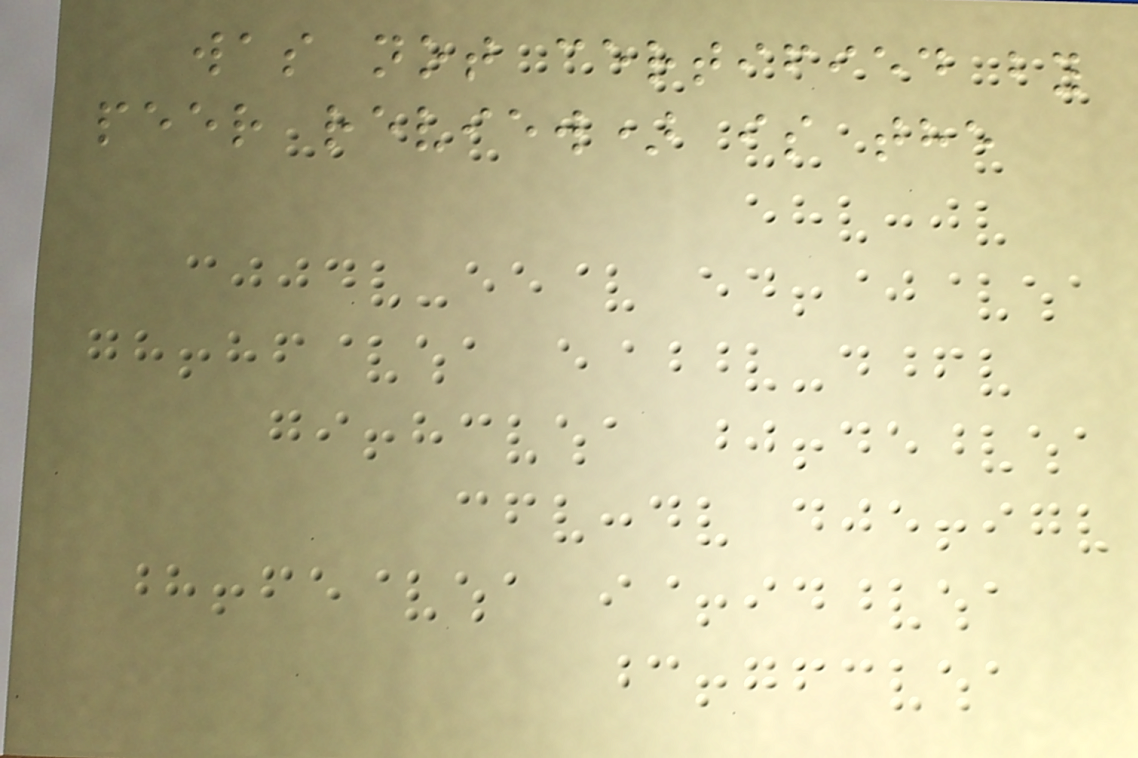was not certified by
peer review) is the
